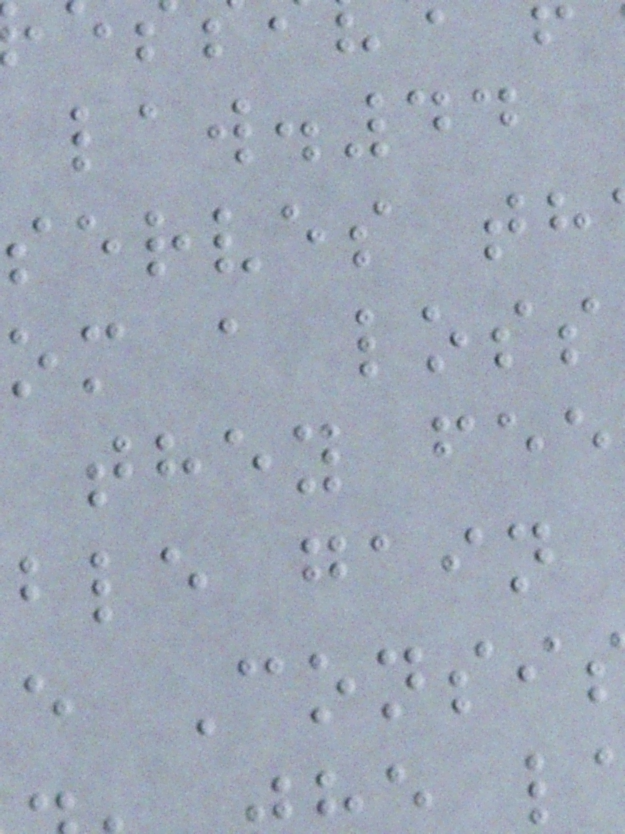law.44
serves th
om a loss
they fee
ble gain
e Consi
